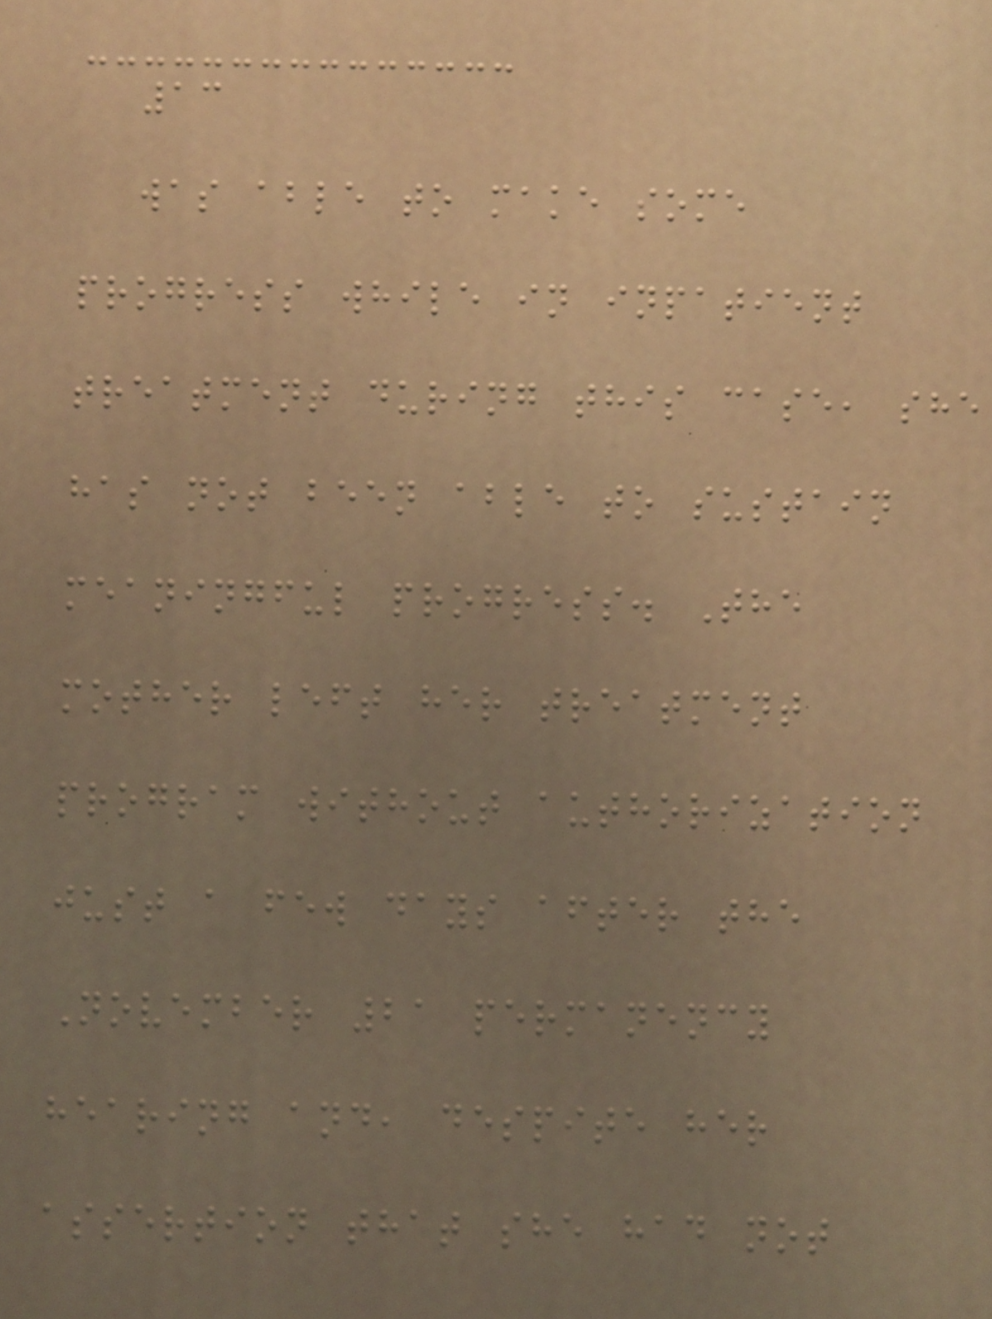13
was able to make some
progress while in inpatient
treatment during this case, she
has not been able to sustain
meaningful progress. The
mother left her treatment
program without authorization
just a few days after the
November 21 permanency
hearing and, despite her
assertion that she had not
